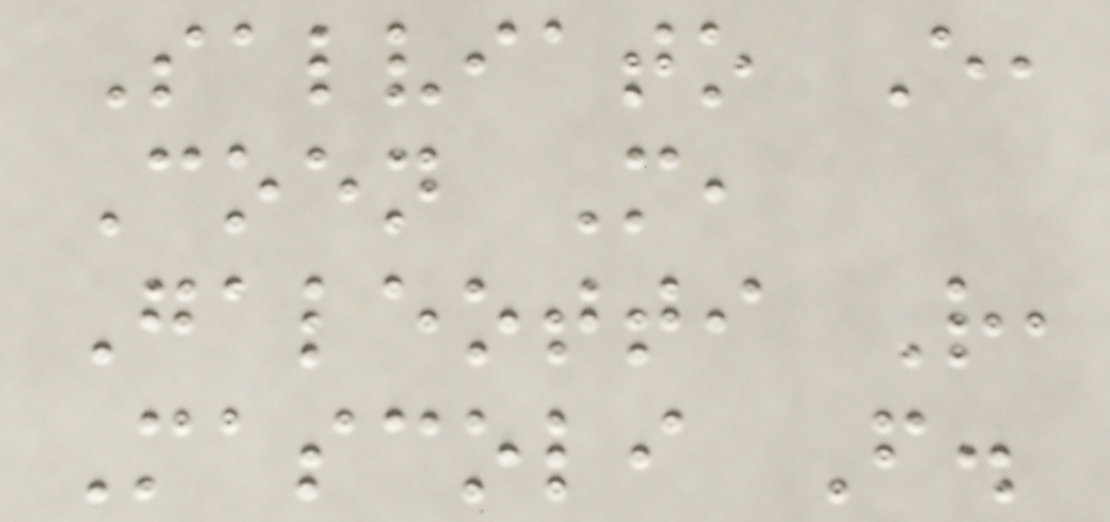Salviato E,
Coen M,
Galeotti R,
Mascoli F.
